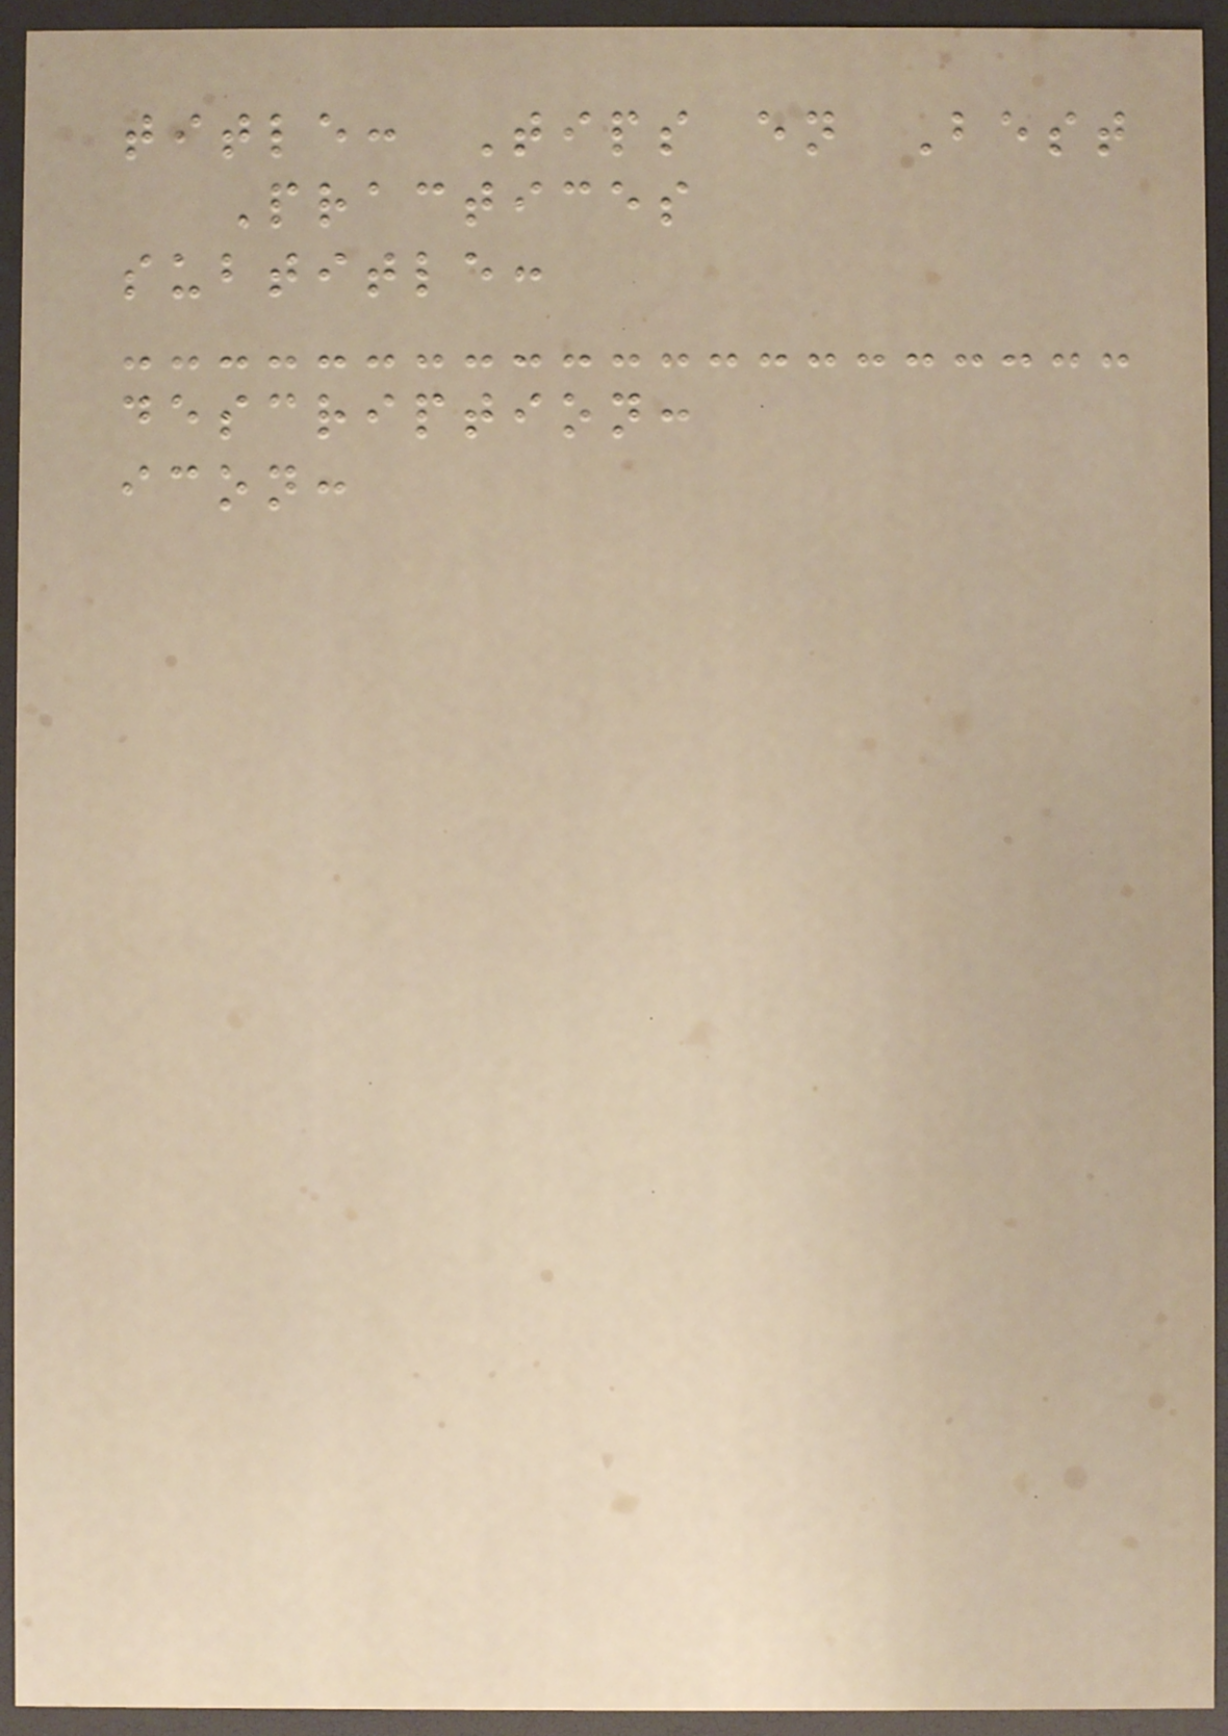title: Tips en Best
Practices
subtitle:
description:
icon:
